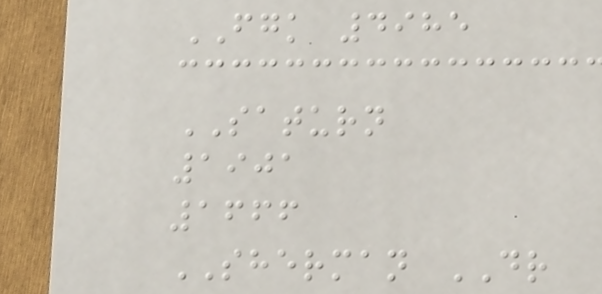FGK 4985
SATURN
1901
1666
SHERMAN DR
